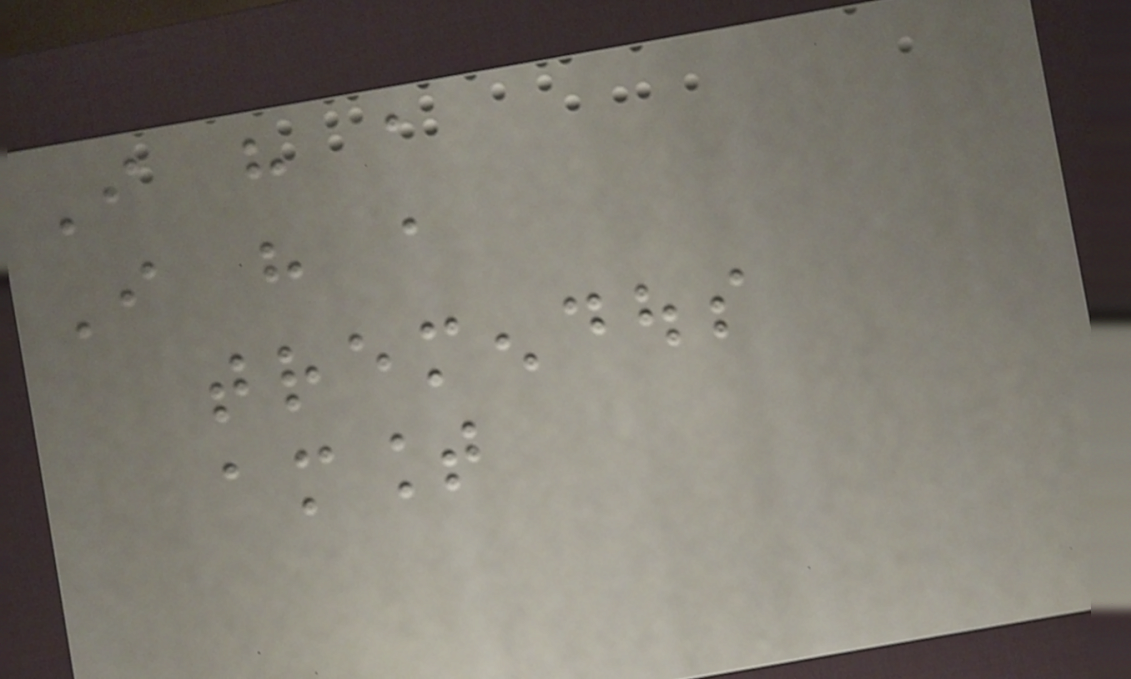I have a
I have a
tremendous
amount
